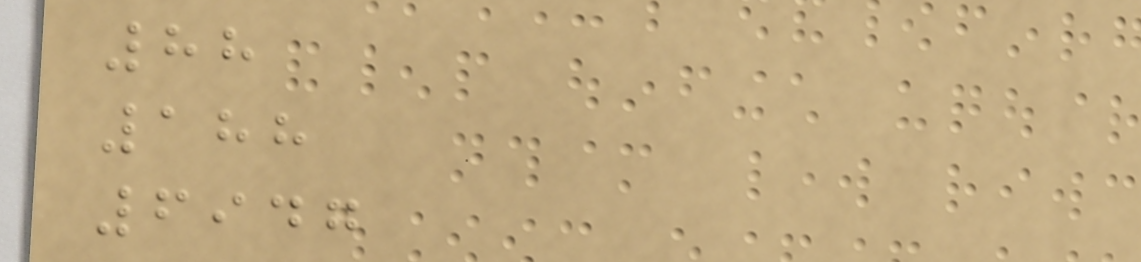88
188
6947
